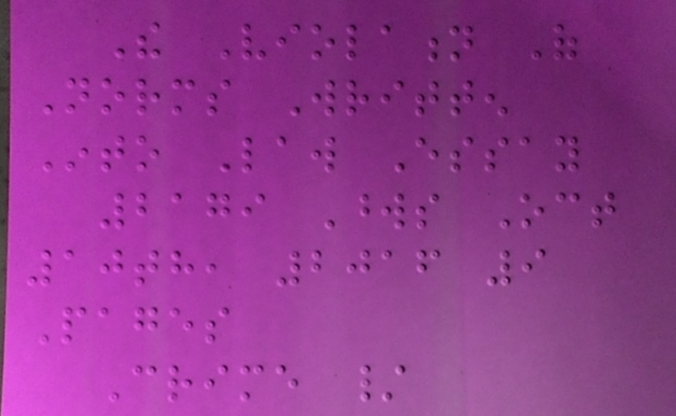The Violation Of
Norms Written
Into Law Essay
2179 Words Oct
10th, 2016 9
Pages
Crime /
